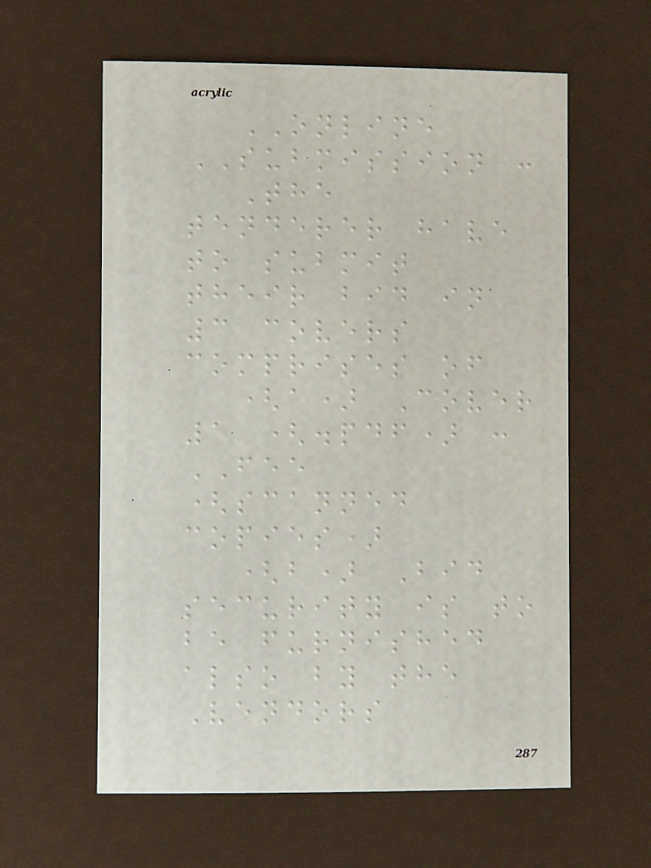ONLINE
SUBMISSION :
The
tenderer have
to submit
their bid in
3 covers
comprises of
(a) Cover
1 (.pdf) :
FEE
(scanned
copies)
(b) Bid
security is to
be furnished
also by the
Vendors
